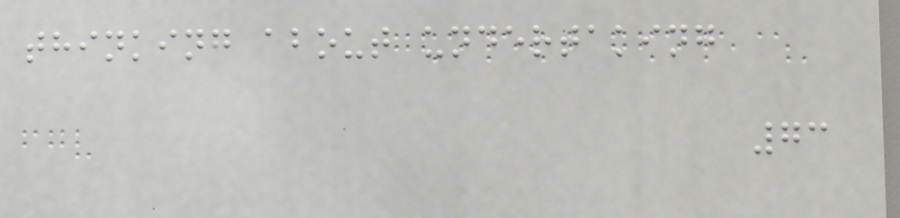thinking about undertaking
73
